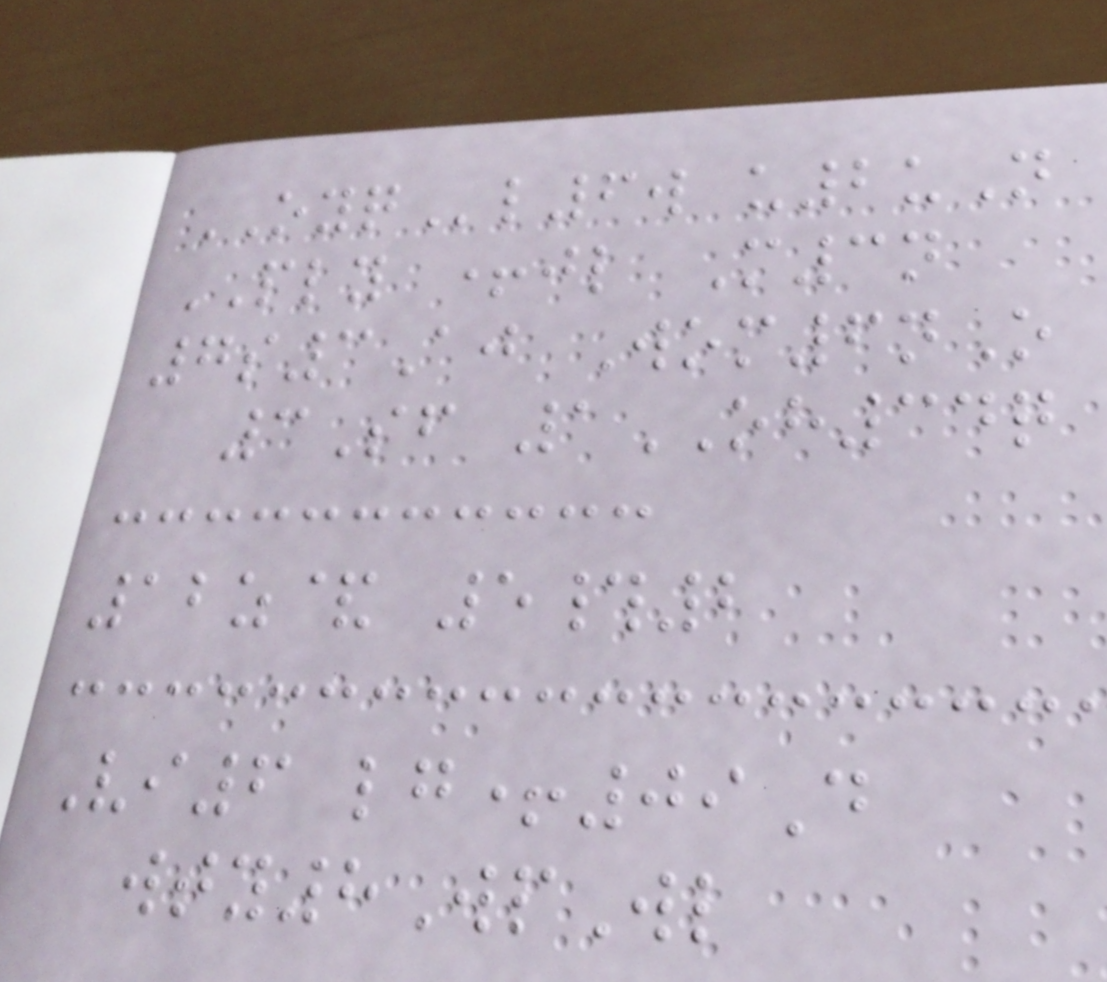OYQl6w u2uN
PLY +jl M3n
7s3Aj Wom6nO
3Sf 1OH34q
12z& 5#2
Vi6 lg+09D
wty8WpWl
